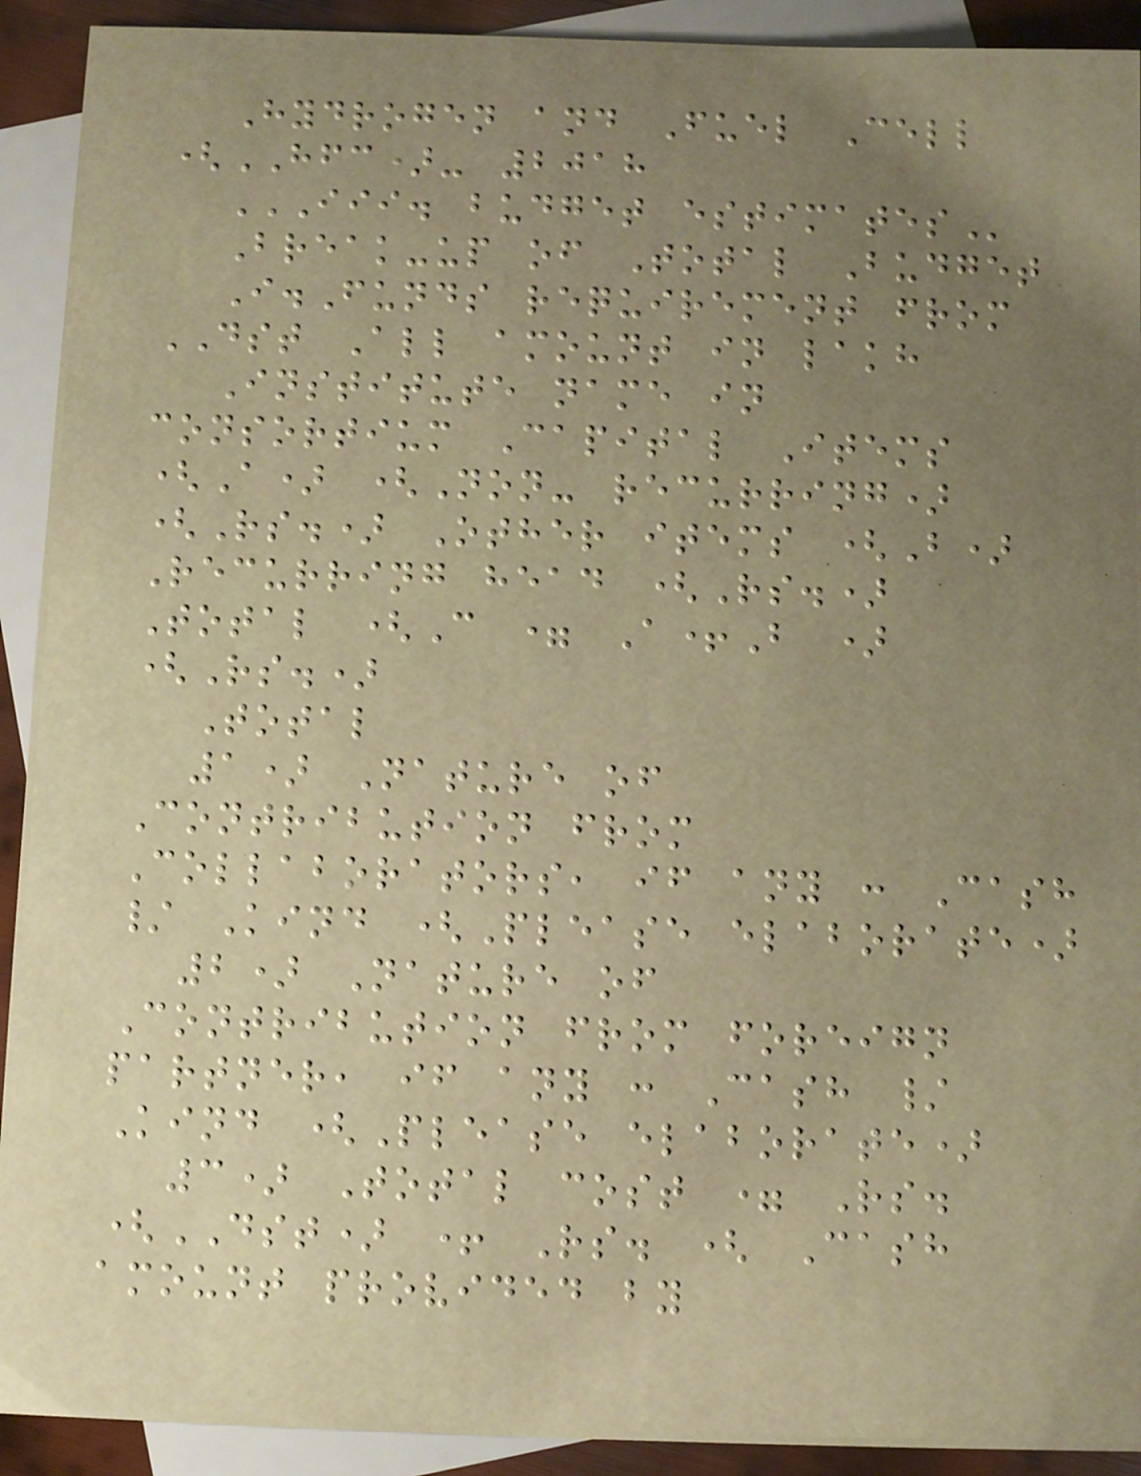Hydrogen and Fuel Cell
(HFC)- 2018
III. BUDGET ESTIMATES
Break-up of Total Budget
I.Funds requirement from
DST All amount in lakh
Institute name in
consortium Capital Items
(A) (Non- recurring)
(Rs.) Other items (B)
Recurring head (Rs.)
Total (C = A+B )
(Rs.)
Total
1) Nature of
Contribution from
Collaborators, if any : Cash
/ Kind (Please elaborate)
2) Nature of
Contribution from foreign
partner, if any : Cash /
Kind (Please elaborate)
3) Total cost = Rs.
(DST) + Rs. ( Cash
amount provided by
